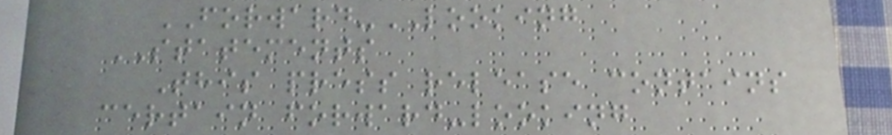FORWARD-LOOKING
STATEMENTS
This press release contains
certain forward-looking
